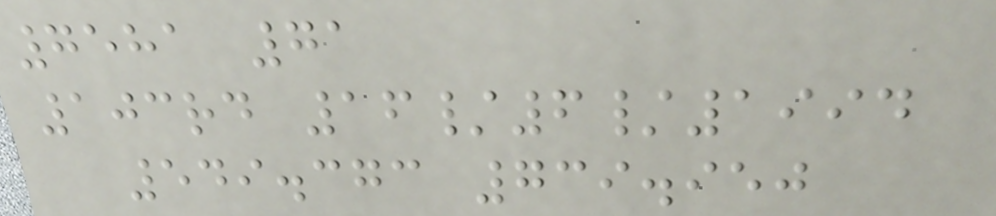7581 71
103rd 16/6/1994
549.373 739.950
